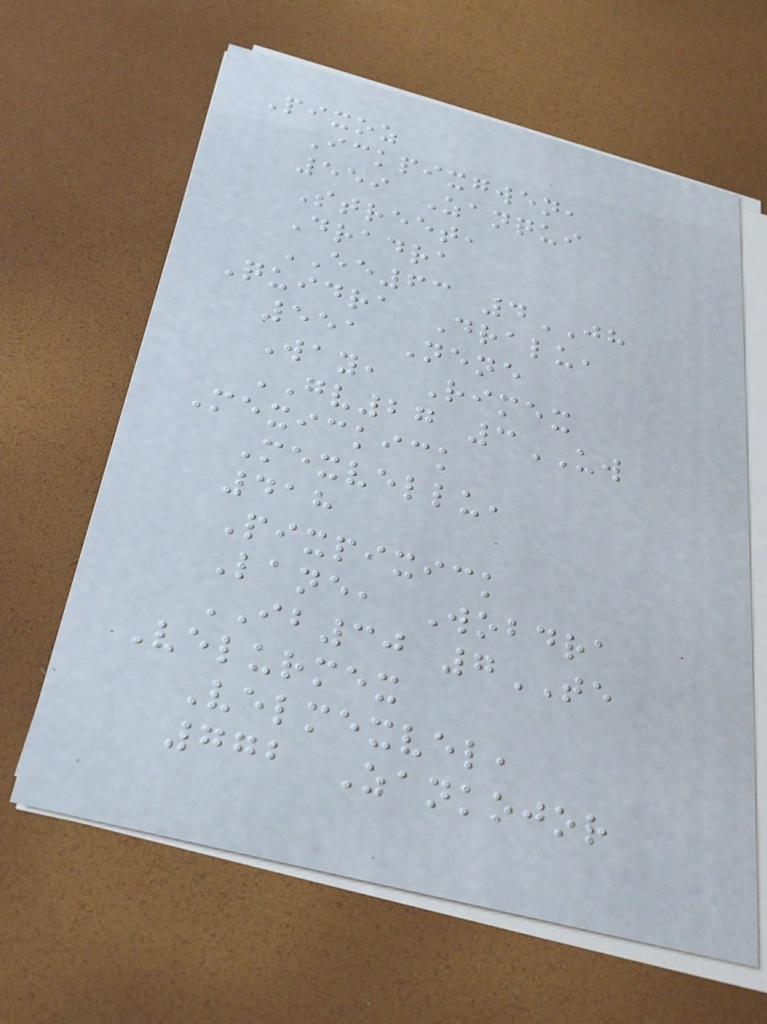Pixoz
Ickpixgwen,
559 Zanqui
Street,
Dradra
EE63 4JH
Quidra Dralu,
551 Nene
Way, Rimex
GV27 3UW
Mexickick
Mexvellu,
418
Pixpixick
Lane, Wobdra
IB30 7TE
Velurmex
Velmexvel,
772 Zankojor
